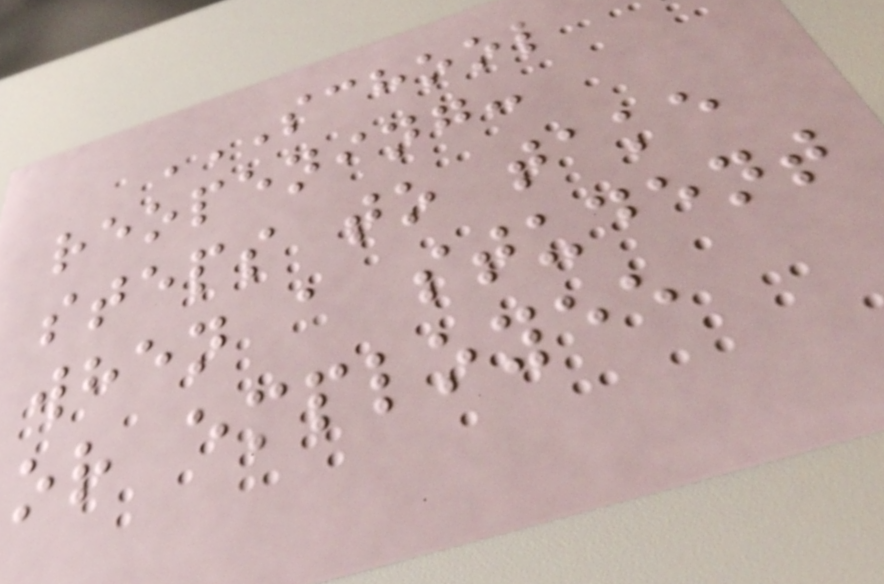SCHOOL
REOPENING:
STEPS TO TAKE
WHEN A STUDENT
OR EMPLOYEE
